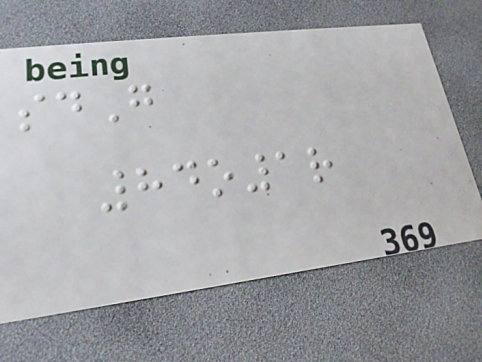sdG
84o1r
